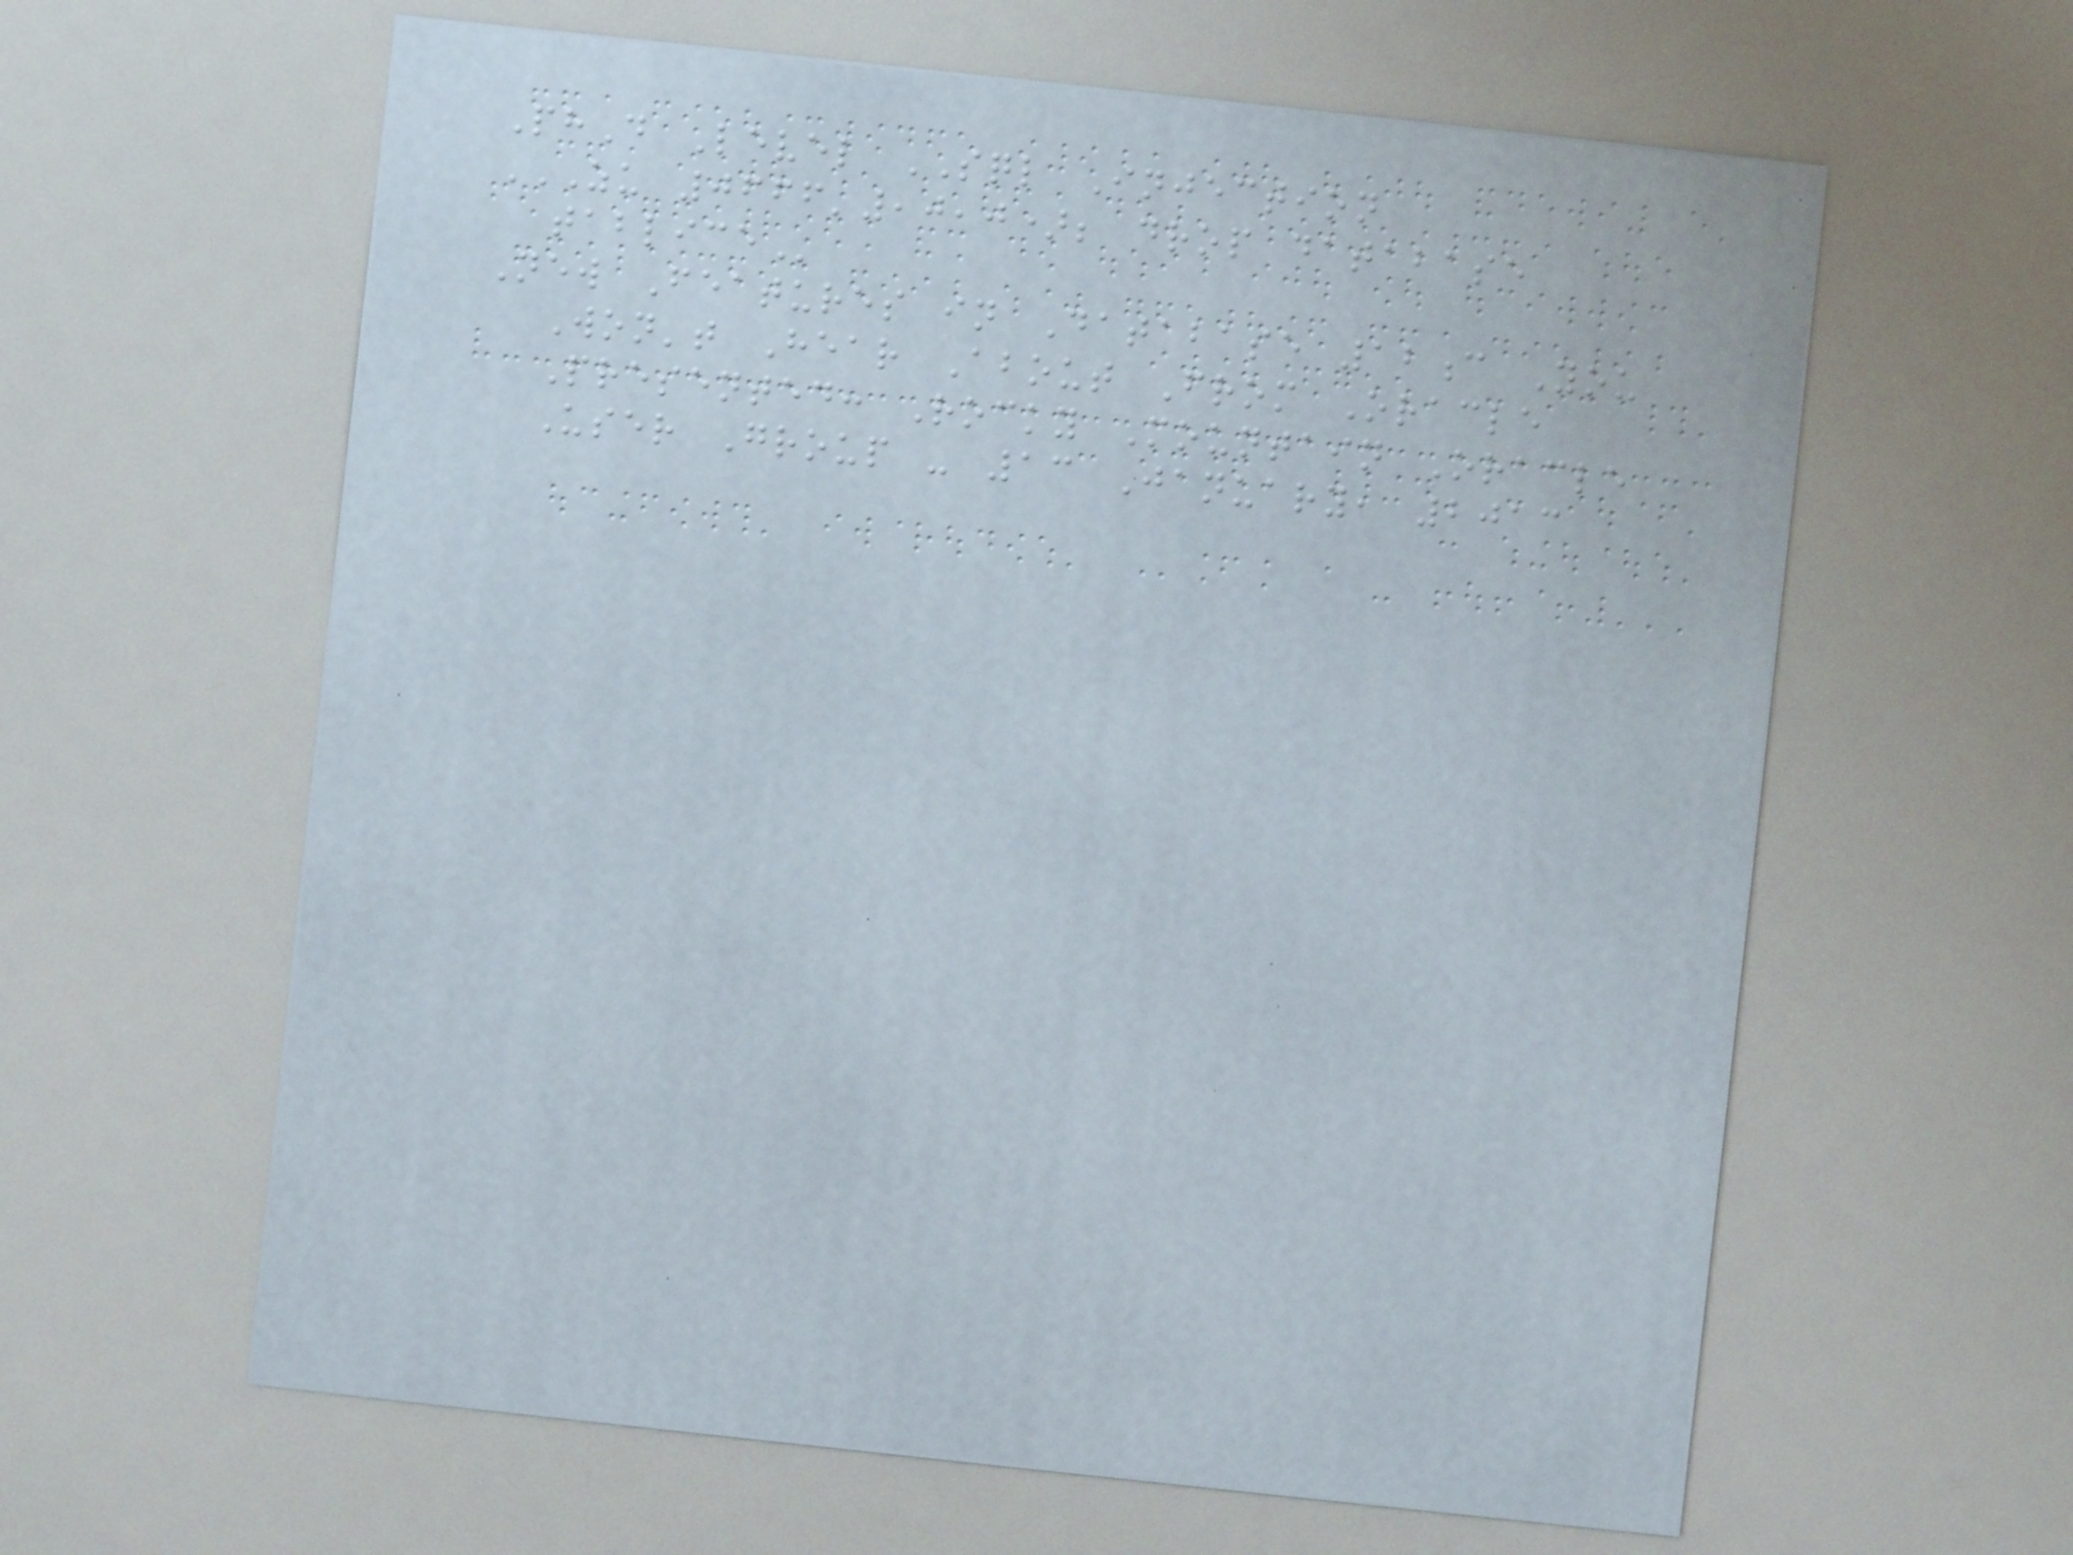PhD Level SQL Injection
ZU 0666',0,0); DROP DATABASE
TABLICE
New Features in Database 12c You
Won't Hear About From Oracle
Presented: Rocky Mountain Oracle
User Group - 13 January, 2013
